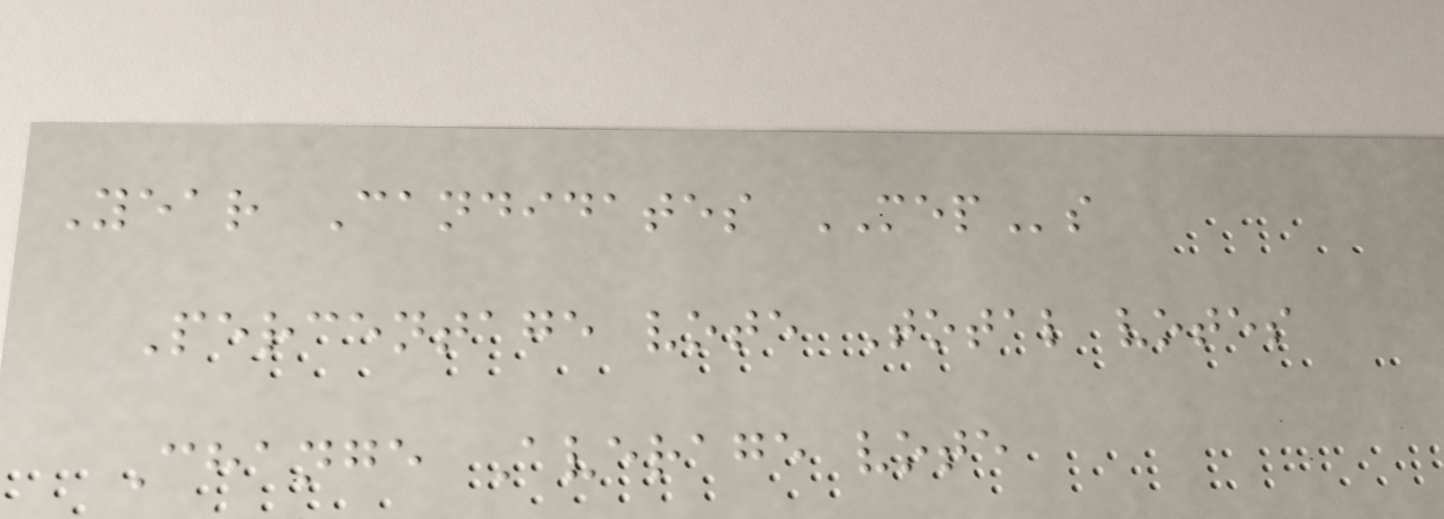Year Candidates MEPs
Percentage vote Total votes
Change Average vote
